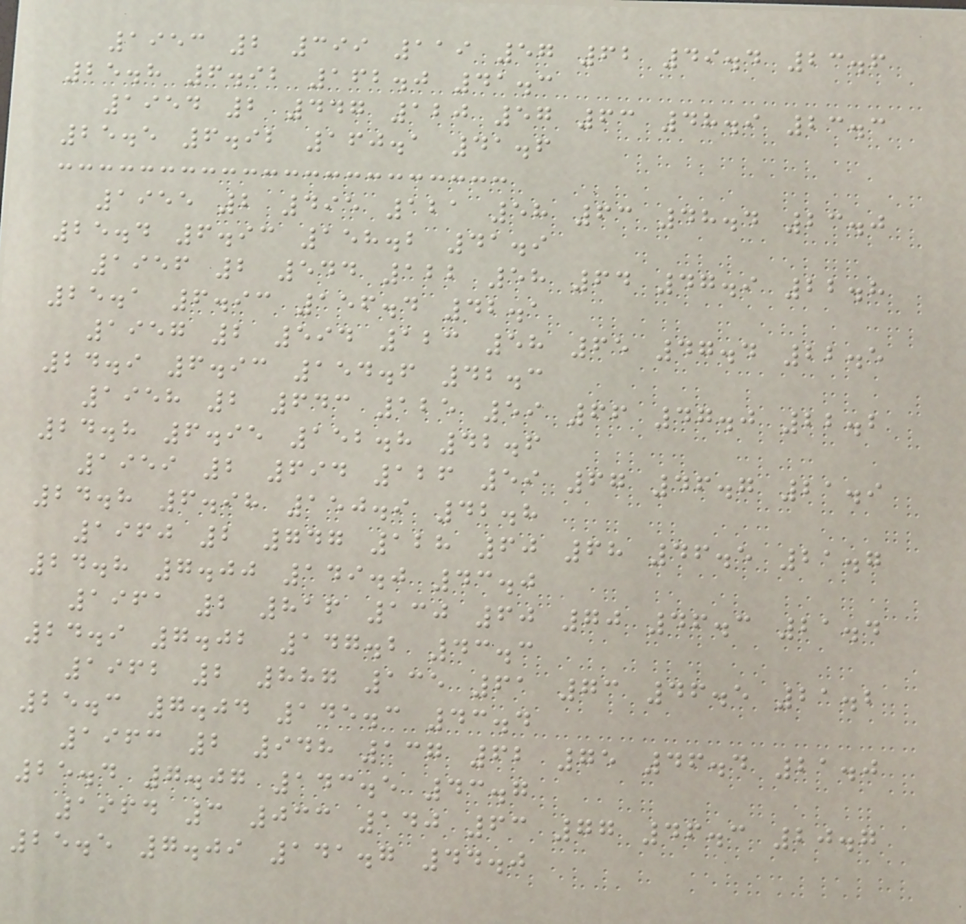1953 2 399 119 57 62 49.4 23.6
25.8 6.92 162.0 41.3
1954 2 447 120 57 63 48.9 23.3
25.5 6.92 160.1 41.6
1955 2 495 121 58 63 48.4 23.0
25.4 6.93 158.2 41.9
1956 2 544 122 58 64 47.9 22.8
25.1 6.93 156.4 42.1
1957 2 594 123 58 65 47.4 22.5
24.9 6.93 154.6 42.3
1958 2 643 125 59 66 47.0 22.2
24.8 6.95 152.8 42.6
1959 2 694 126 59 67 46.7 21.9
24.8 6.98 150.9 42.8
1960 2 747 128 60 68 46.5 21.7
24.8 7.00 149.0 43.0
1961 2 816 130 60 70 46.3 21.4
24.9 7.02 147.2 43.3
1962 2 887 135 61 73 46.5 21.2
25.3 7.04 145.3 43.4
1963 2 948 137 62 75 46.4 21.0
25.4 7.07 143.5 43.7
1964 3 033 140 63 77 46.3 20.7
25.5 7.09 141.7 44.0
